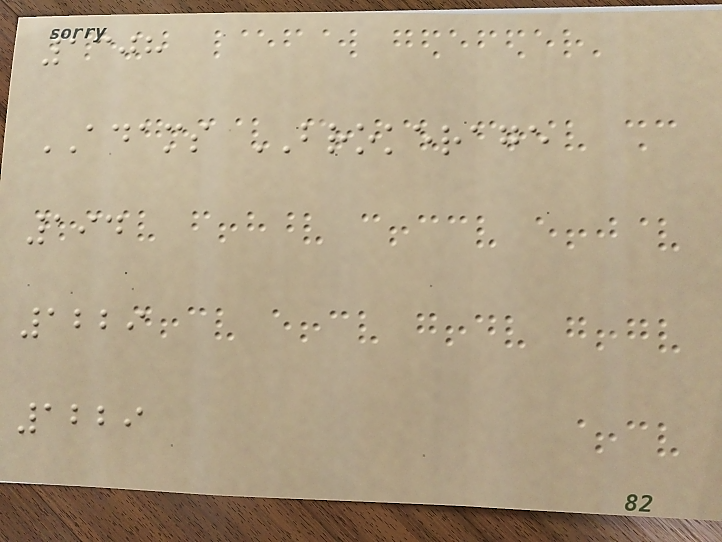1308
ADAMS BROKERAGE
194
1229
1229
